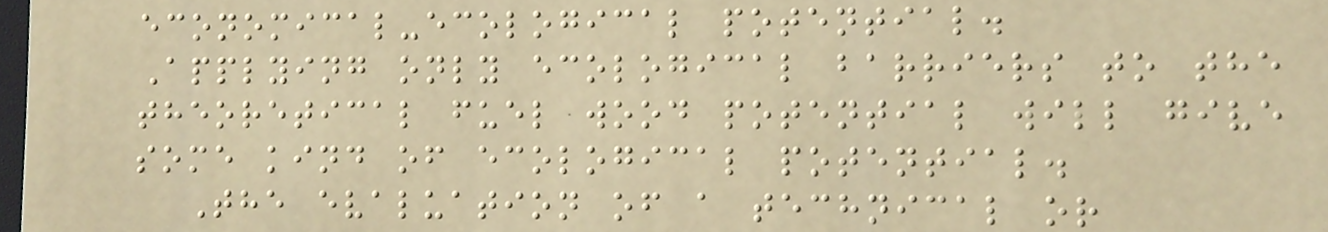economical-ecological potential.
Applying only ecological barriers to the
theoretical fuel wood potential will give
some kind of ecological potential.
The evaluation of a technical or
